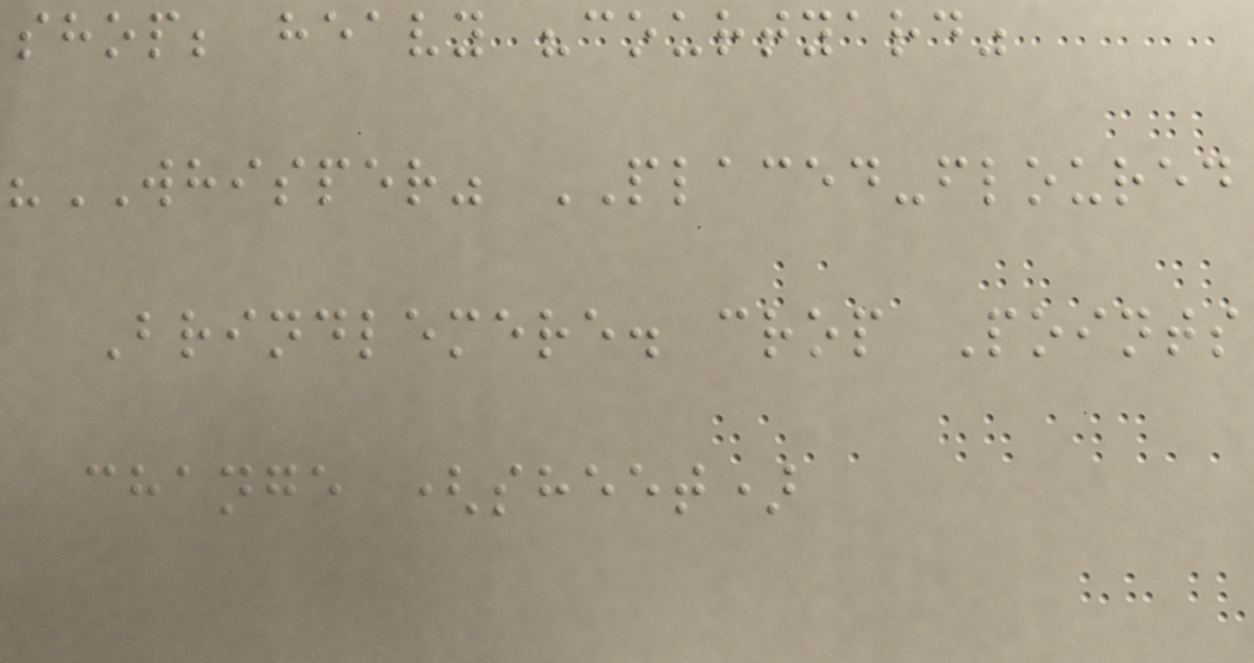shop; heavy "courtyard"
"WHISPER" PLACED-floured
Brindlemere. crop Points
change (sheet)
